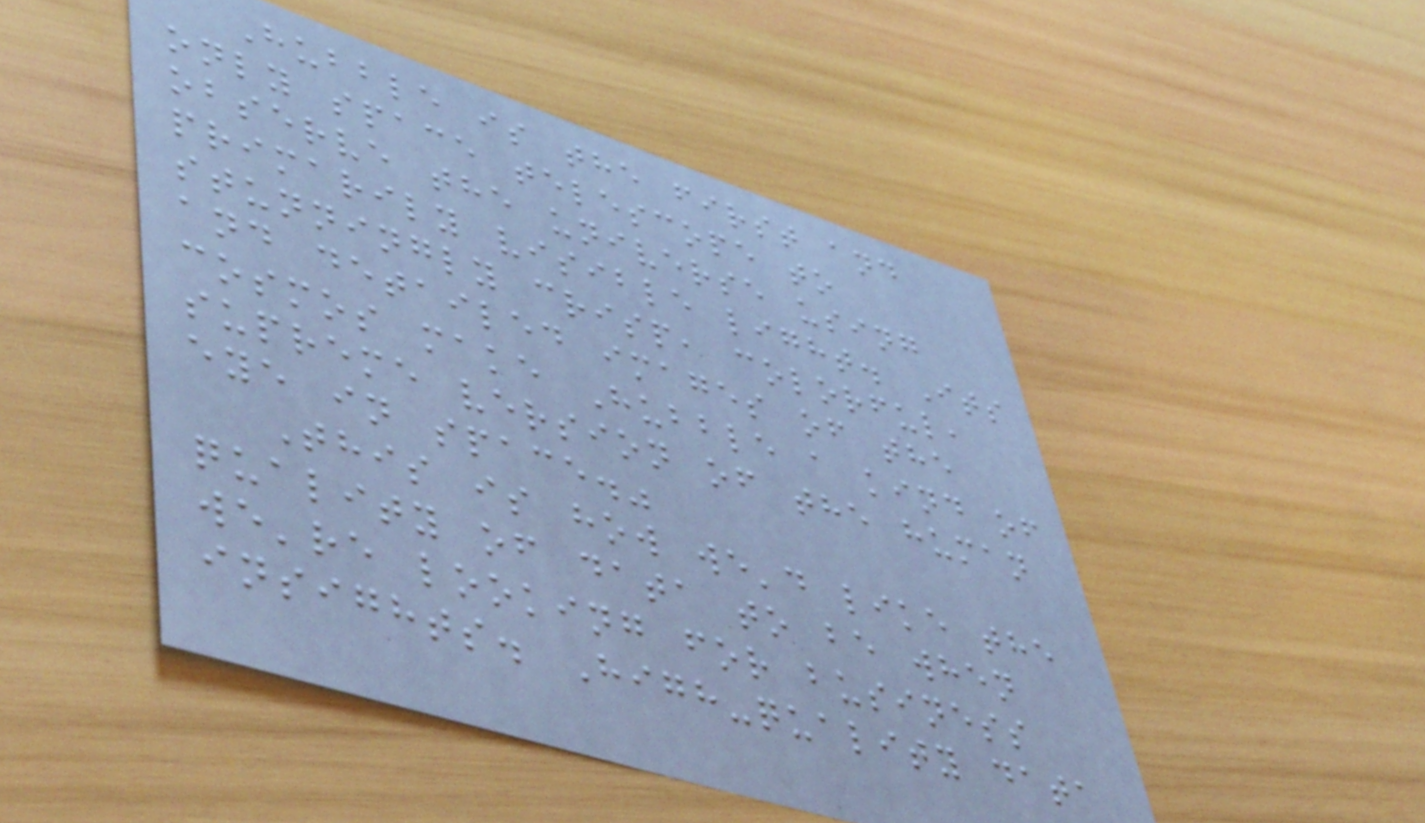Hubble is the first and
only space telescope to
observe the universe using
primarily visible light. Its
stunningly crisp, colorful,
and detailed images of the
cosmos make Hubble a kind of
supreme version of the human
eye in space."
This is how we'd like the
quality of data to be when
we're looking for business
insights. High-quality data
